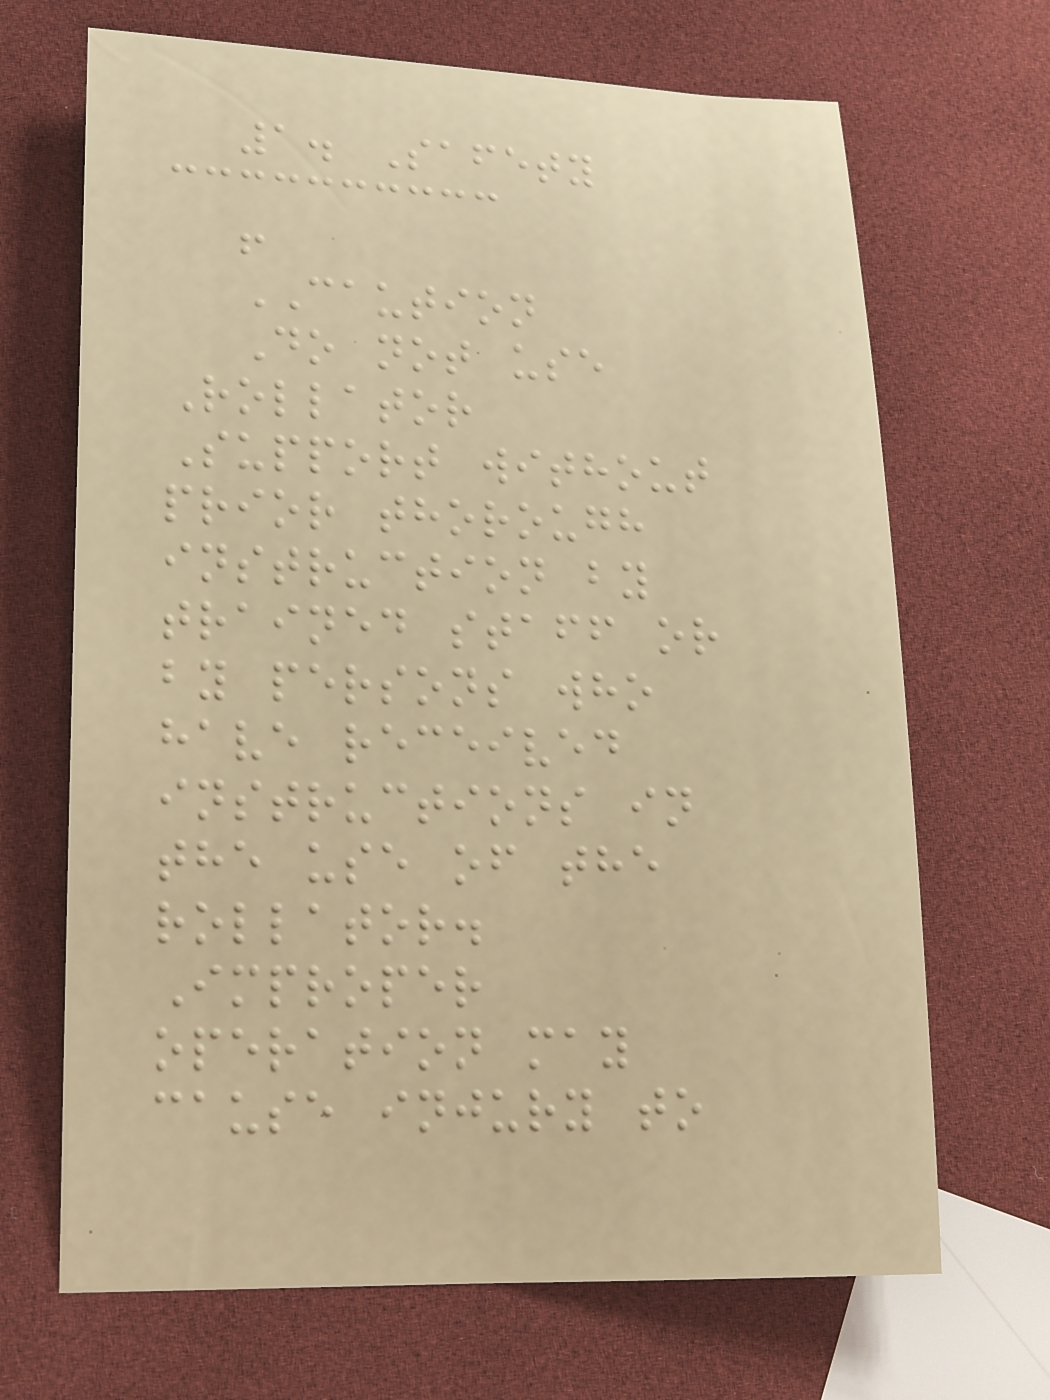1. Safety
!
CAUTION
Do not use
Rollator
Support without
prior thorough
instruction by
trained staff or
by persons who
have received
instructions in
the use of the
rollator.
Improper
operation may
cause injury to
